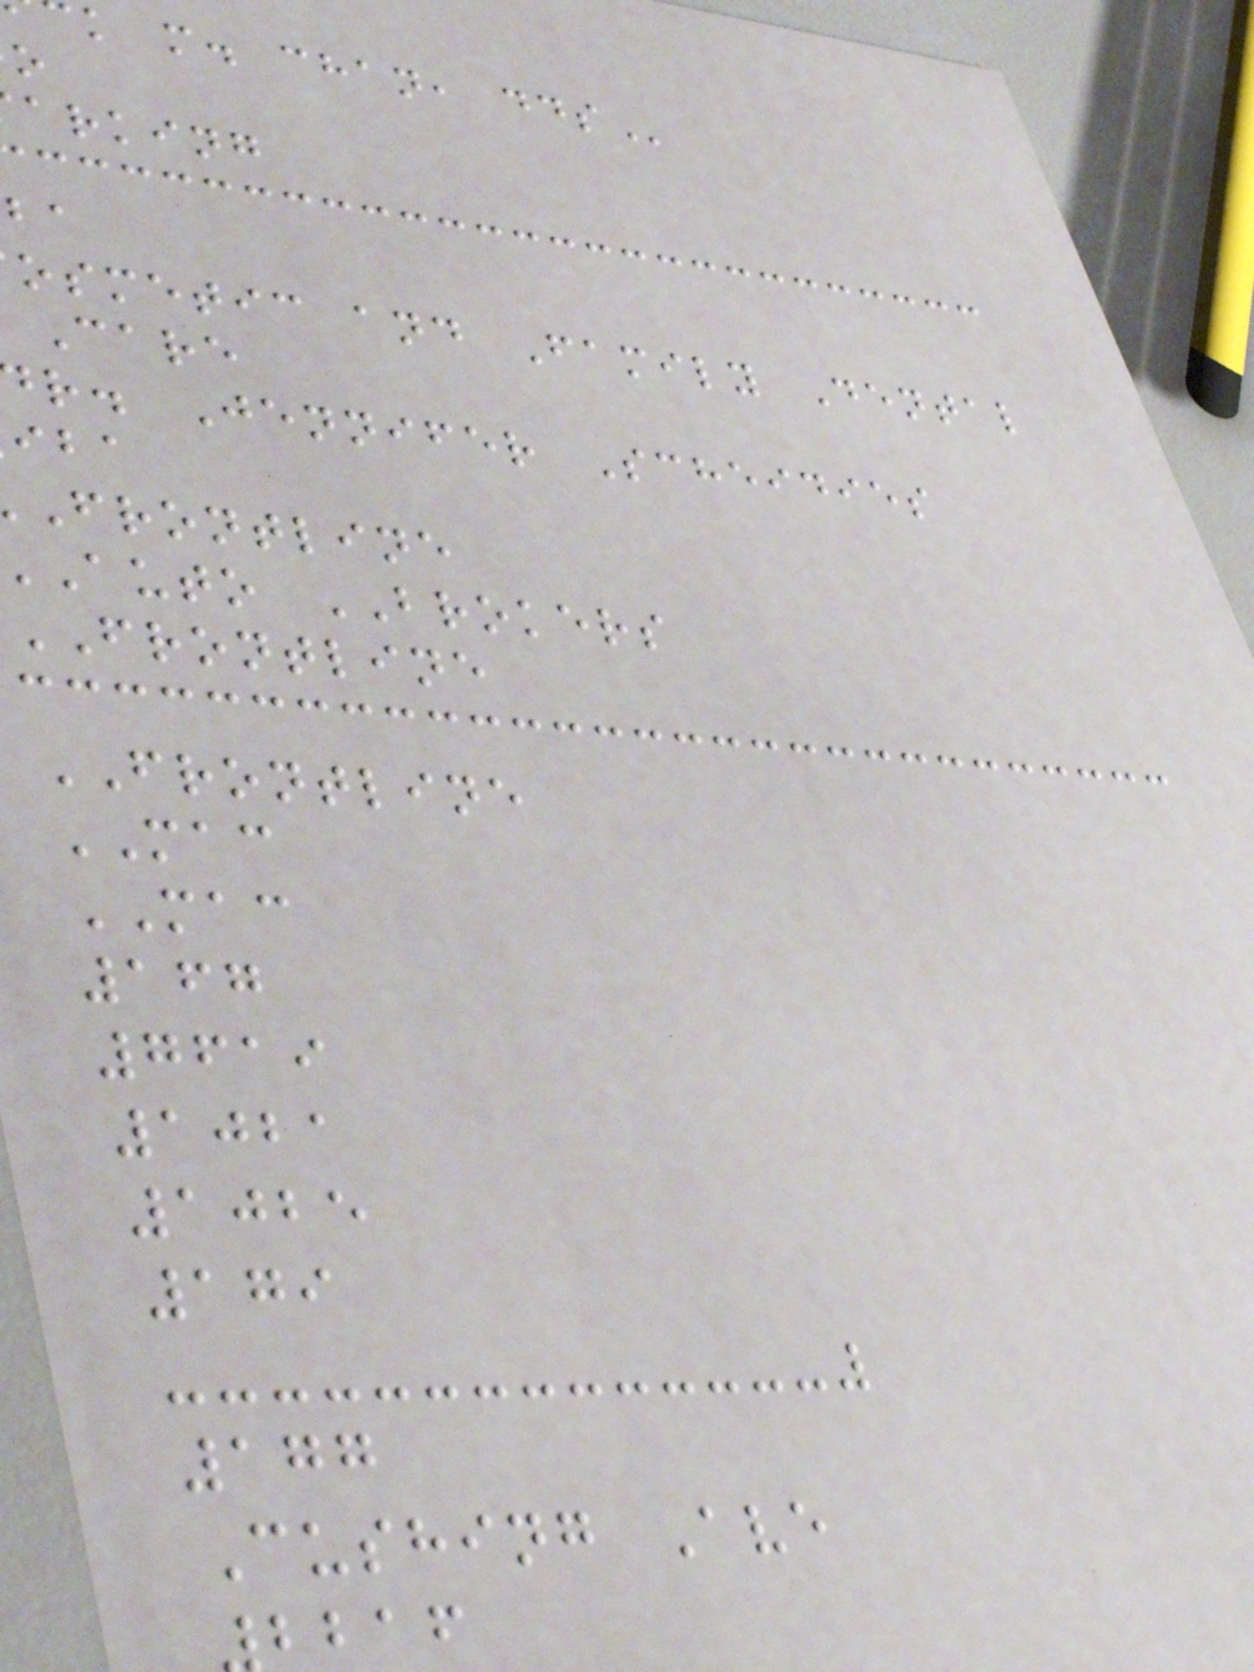k m. chan,
arking
osmetic and Family Dental
Care
r. Jennifer Scheidies
frontline
auto BROKERS
FRONTLINE
FRONTLINE
MAC
MAC
167
7619
1021
1025
179
177
Cushing Ave
bbaf
